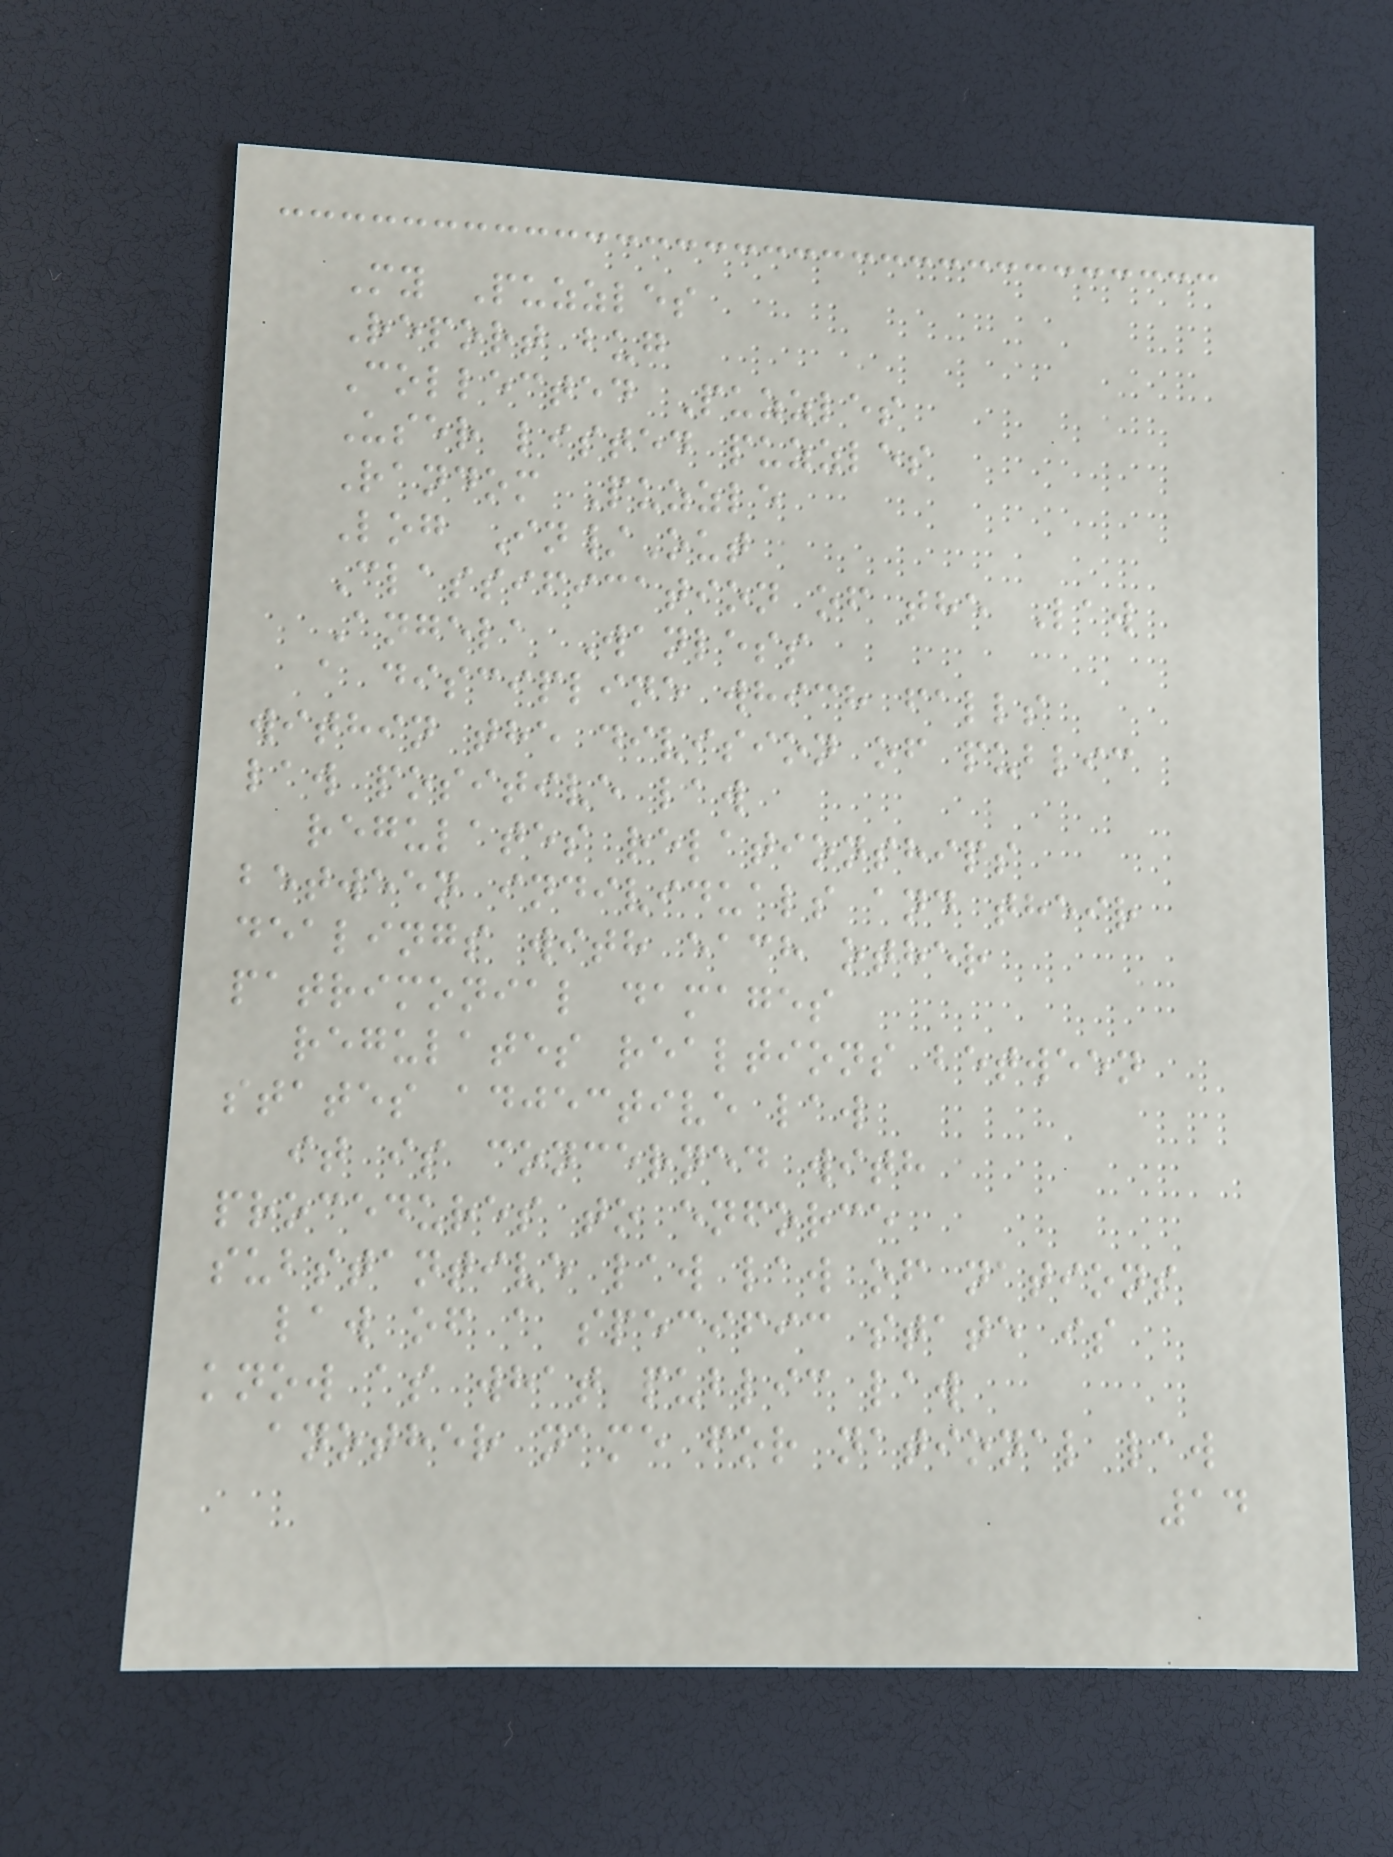My Puzzles
Report bug
Collected Puzzles
User listed puzzles
Random Puzzle
Log In/Out
Classification of the Law
Angela Wanless
a discipline which falls
within the division of public
law positive law
regulates relationships
between individuals and their
dealings with each other
patrimonial damages
regulates realtions between
states adjective law
it is concerned with
procedures to enforce
substantive law law of nations
law of a specific state is
know as what public law
another name for national law
14
